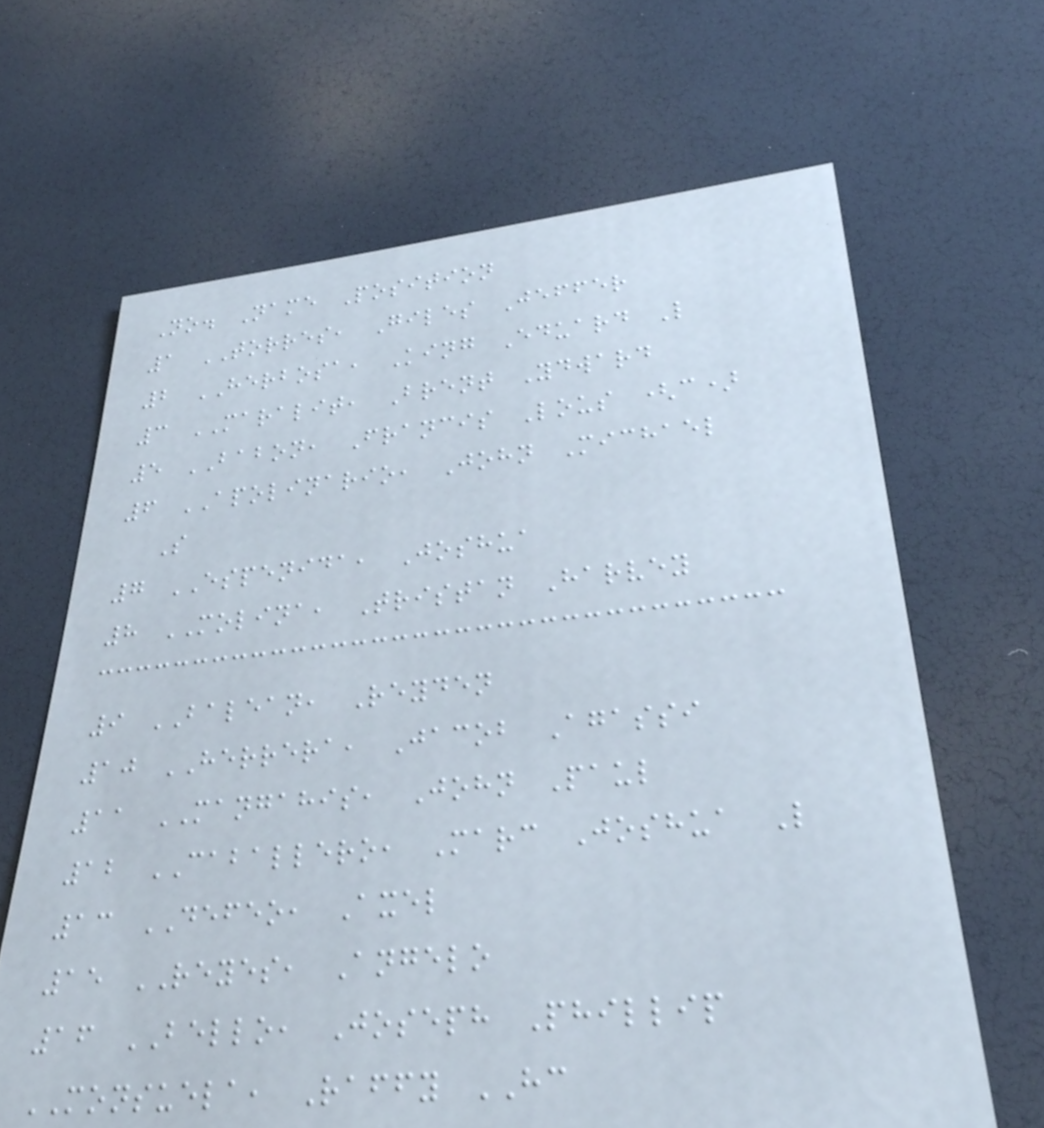No. Name Position
1 TORRES, Giles Jeffer
2 HERBOSA, King Eduard L
3 MARALIT, Brent Ydward
5 BABON, Francis Lous (c)
6 APOLINARIO, John Michael
S
7 ESPENIDA, Joshua
8 MOLINA, Tristan Harvey
9 BALEAN, Reyden
10 HERRERA, Jacob Agassi
11 MANGAHIS, John Paul
12 CABALLERO, Marc Joshua L
13 DEFEO, Axel
15 REYES, Angelo
16 BELLO, Joseph Phillip
MONSUELA, Raffy HC
